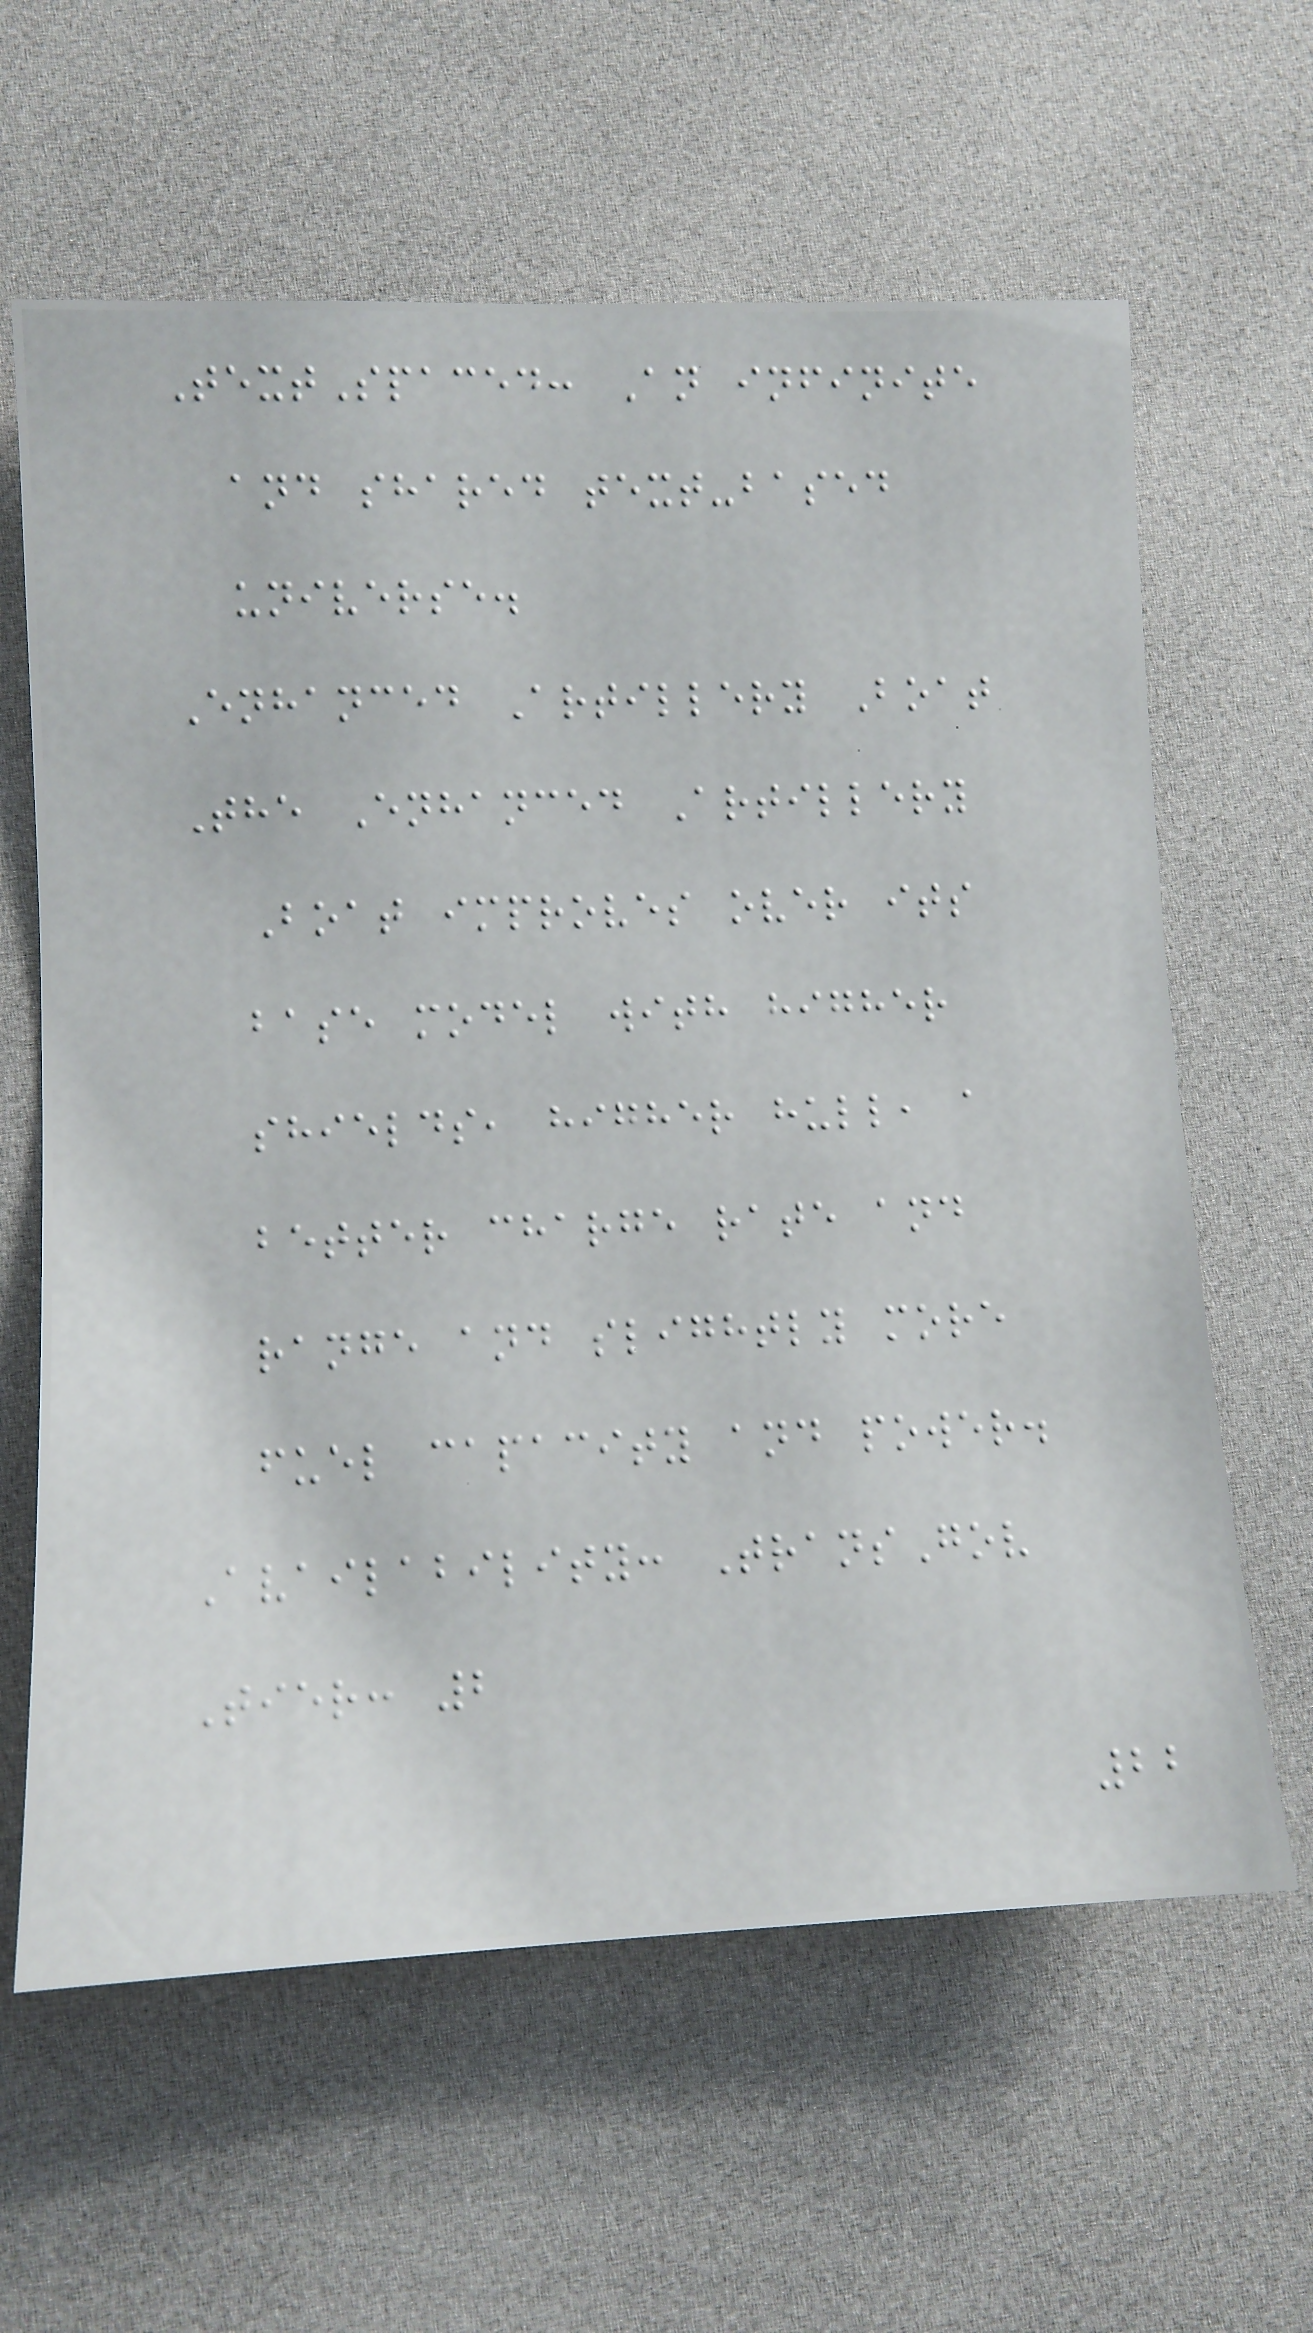TextSpaced: An infinite
and shared text-based
universe.
Enhanced Artillery Boat
The Enhanced Artillery
Boat improves over its
base model with higher
shields, higher hull, a
better charge rate and
range and slightly more
fuel capacity and power.
Availability: TransGov
Tier: 2
22
